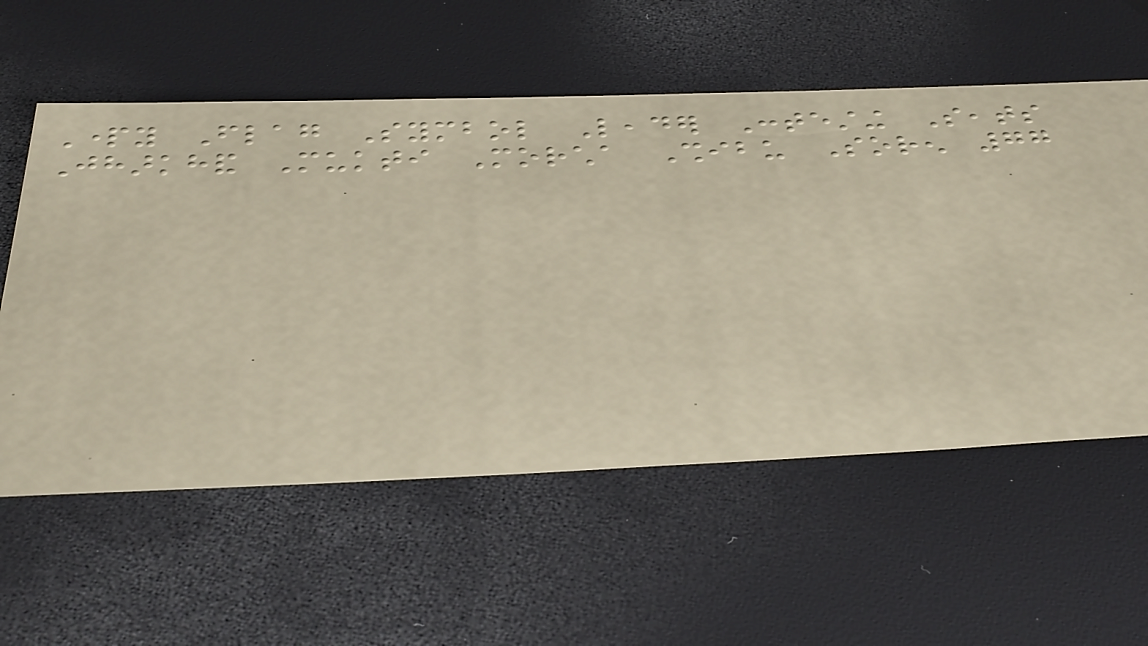Party Flag Symbol Leader Contesting Seats
Jharkhand Mukti Morcha Shibu Soren 77
